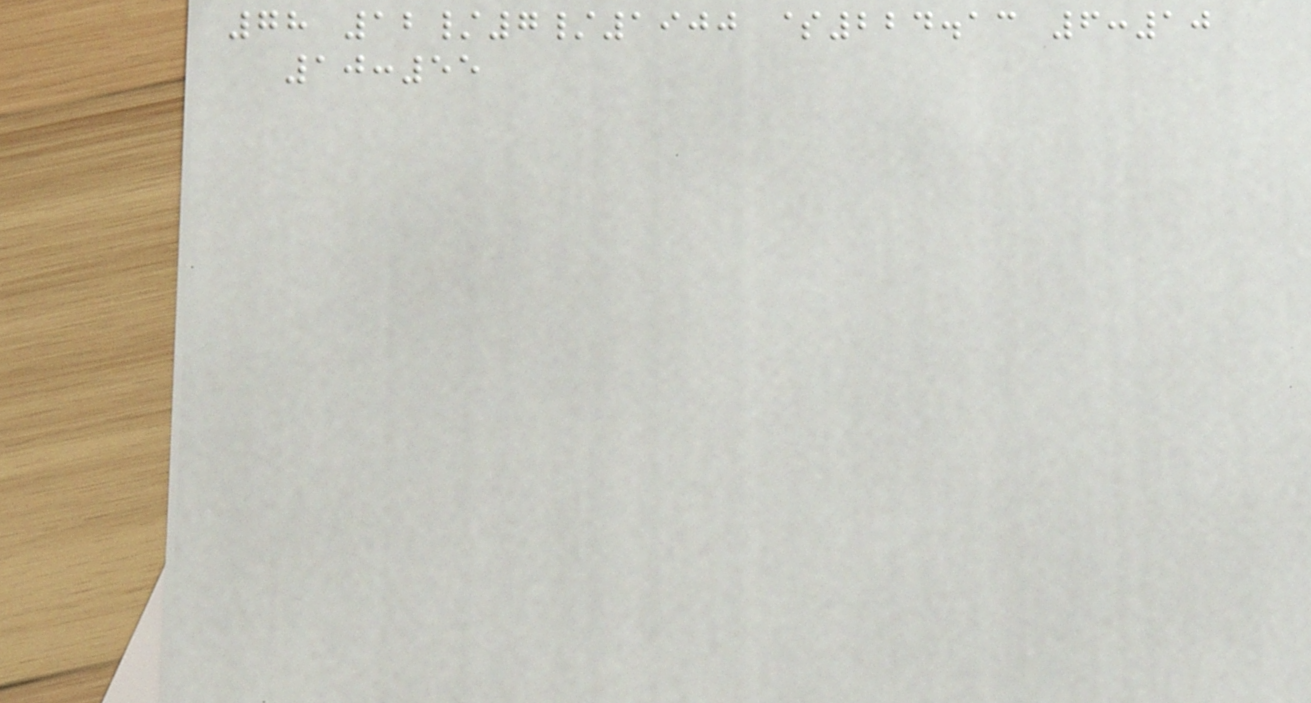78 12/7/1900 $224.13 6:10
10:55
